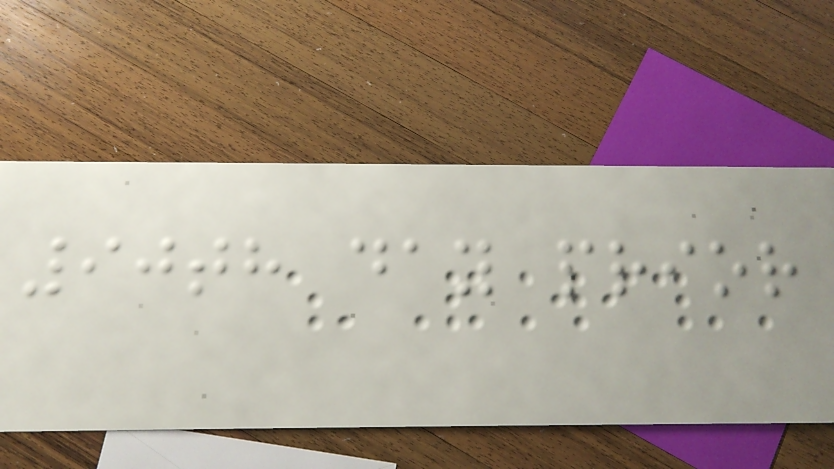90th day prior
